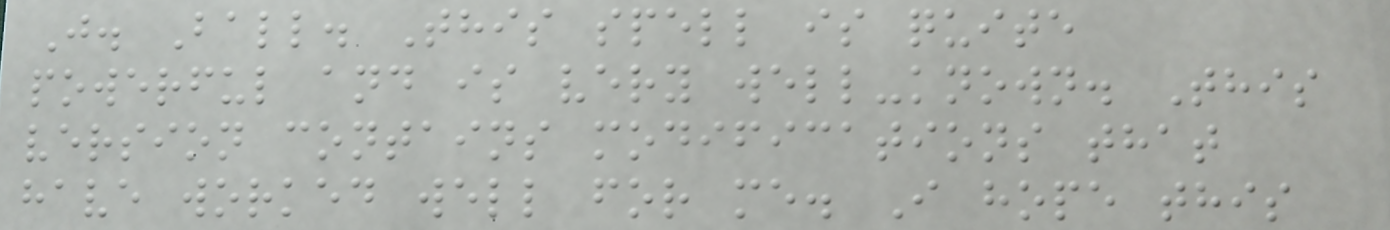J. Ball. This spell is quite
powerful and is very well-known. This
version contains modifications that
have worked well for me. I hope this
